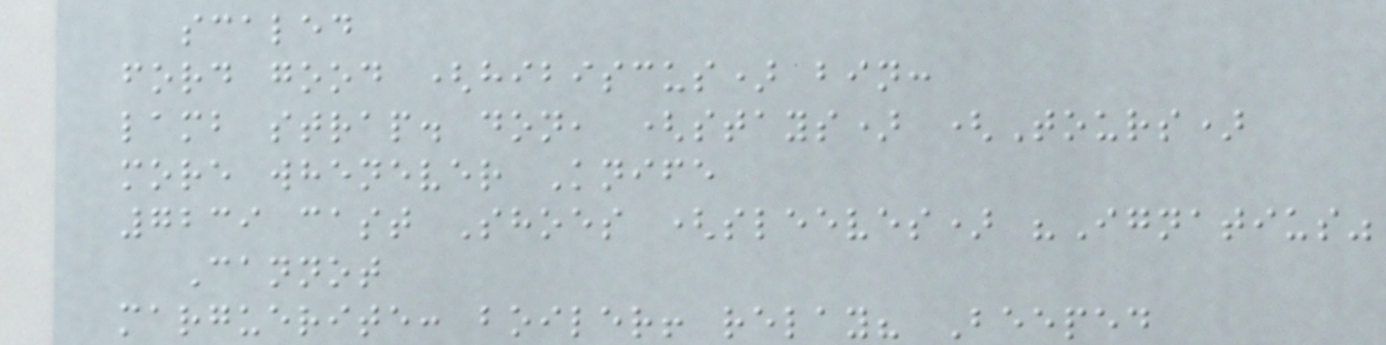scaled
ford good (hibiscus) bin:
lamb strap. don, (stays) (Tours)
more whenever Knife
7239 cast Shoes (sleeves) "Ignatius"
Cannot
marguerite: boiler! relay? Beeped
